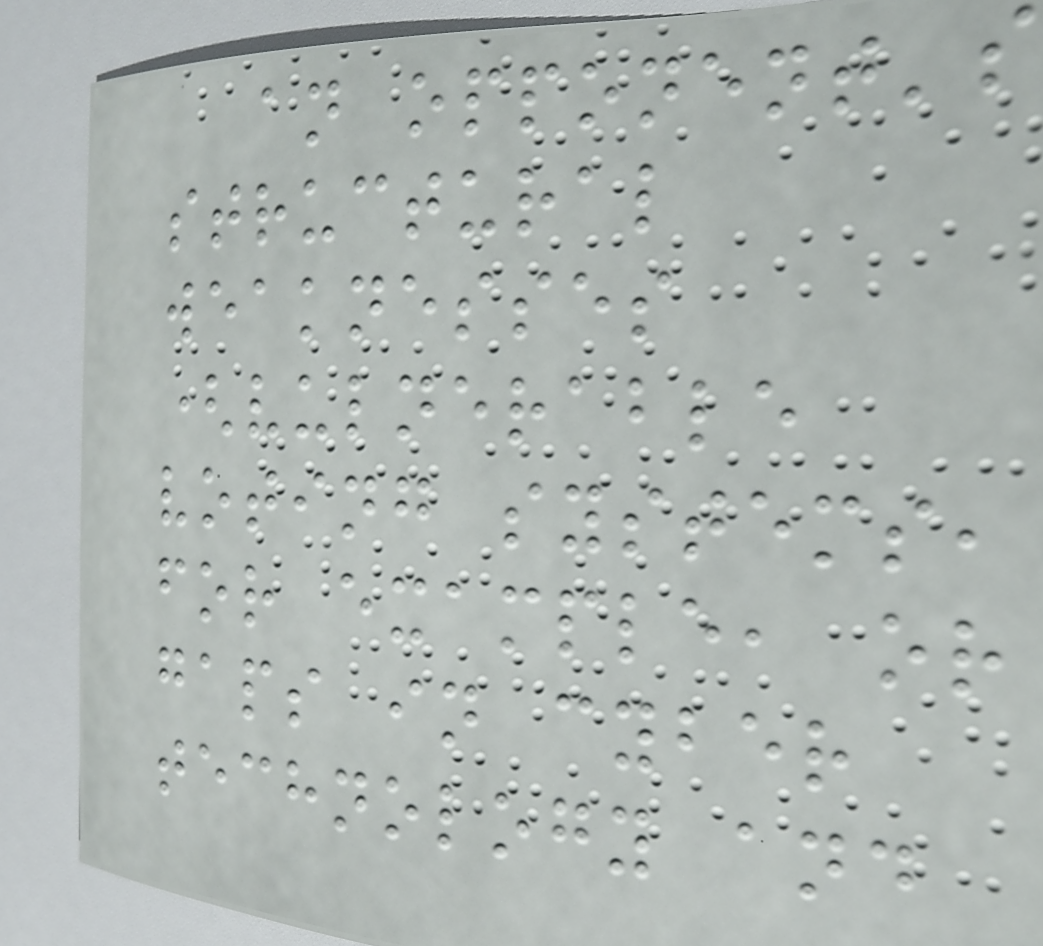an opponent's
structural
weaknesses
(vulnerable
voting systems,
for example, or
gaps in cyber
technology and
